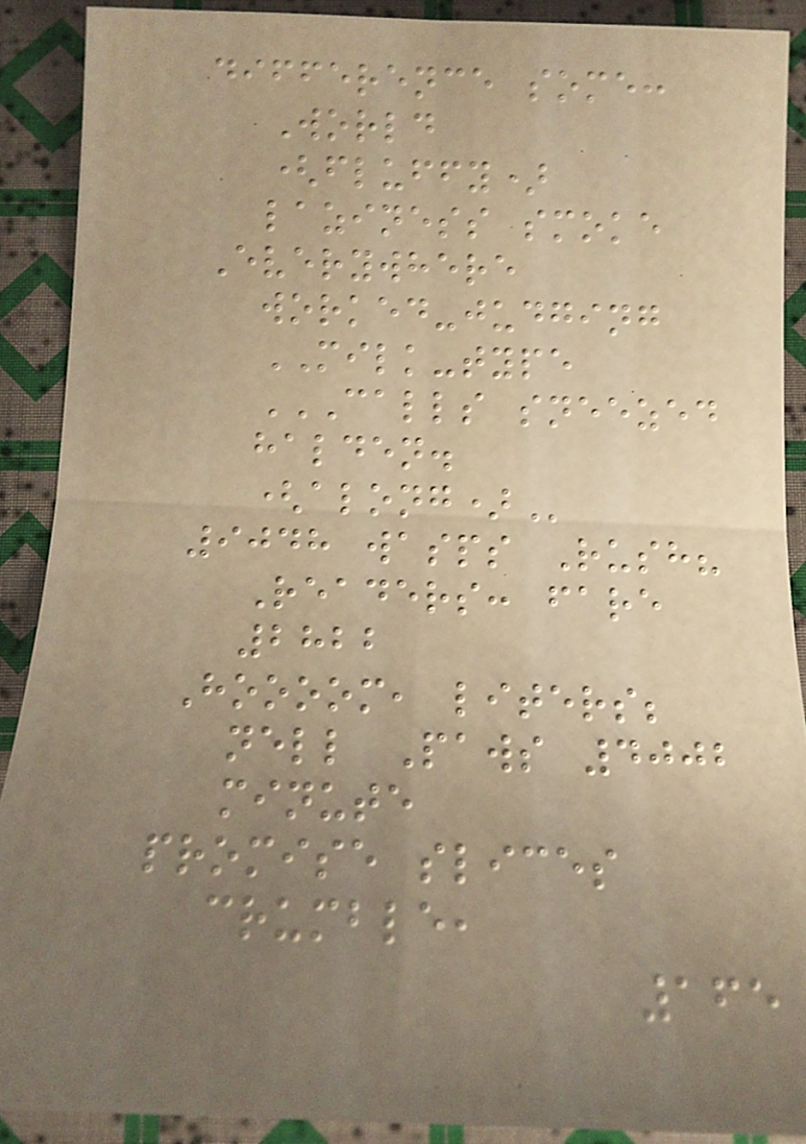difference some:
World
(fluffy)
laziness smoke
Everywhere
worked-judging
MILK-type
CALLS SNEEZED
HALDEN.
(ALONG)
9048 wasps Rush?
Readers: fare
2822
Hoooom, liters;
nell Paws 4002
minute
promise slices
crumble,
165
